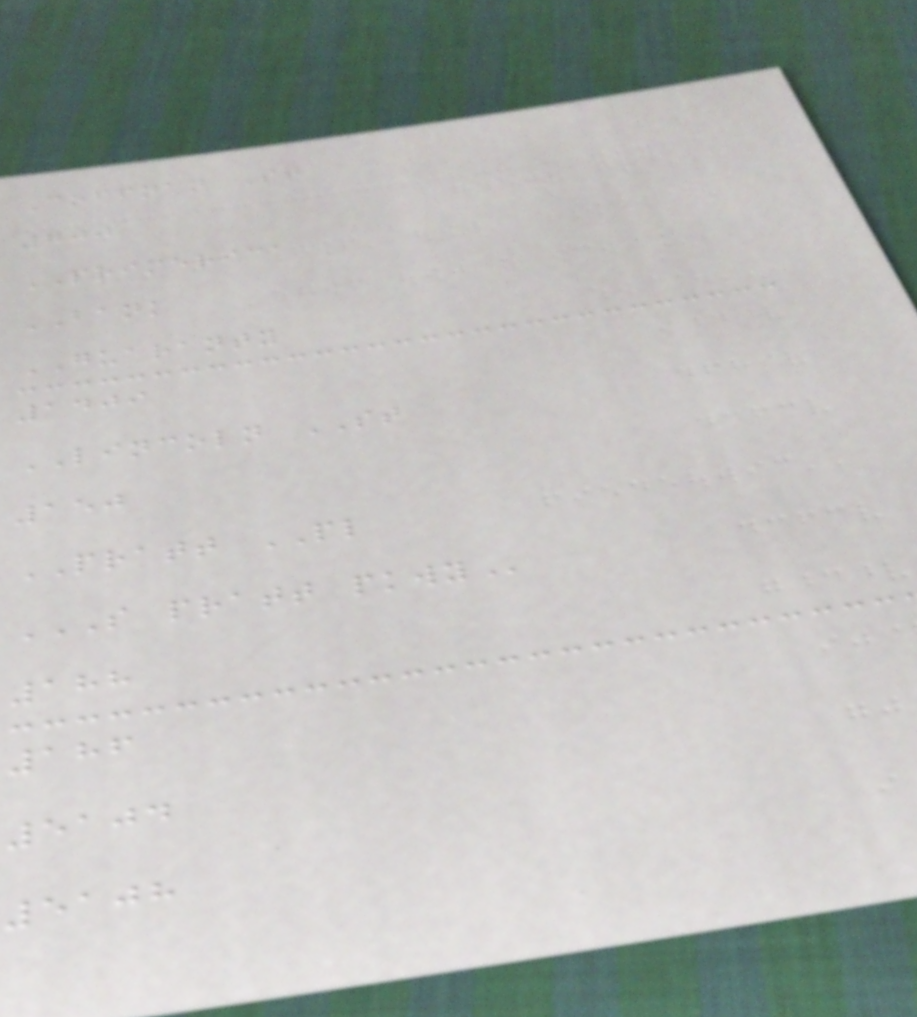Coffnan St
700
PRIMERICA
BANK
GUARANTY
1409
LINCOLN ST
150
PRATT PL
S PRATT PKWY
188
186
5104
5108
